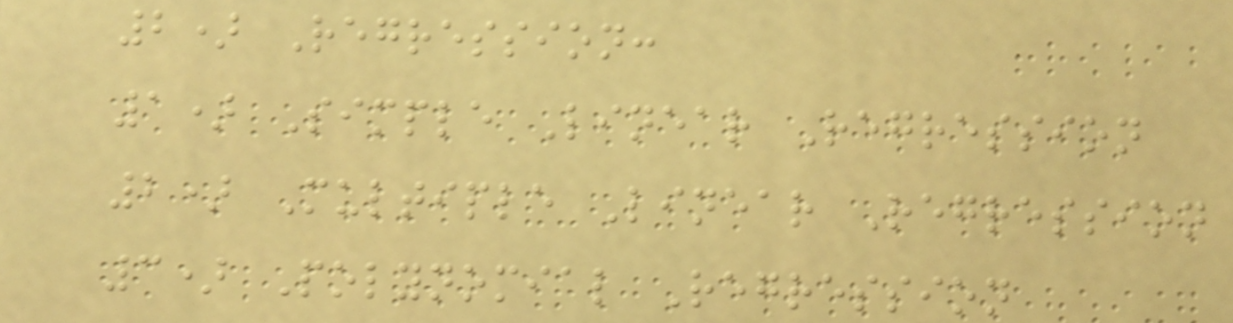2) Regression:
1) Simple Linear Regression
2) Multiple Linear Regression
3) Polynomial Regression
